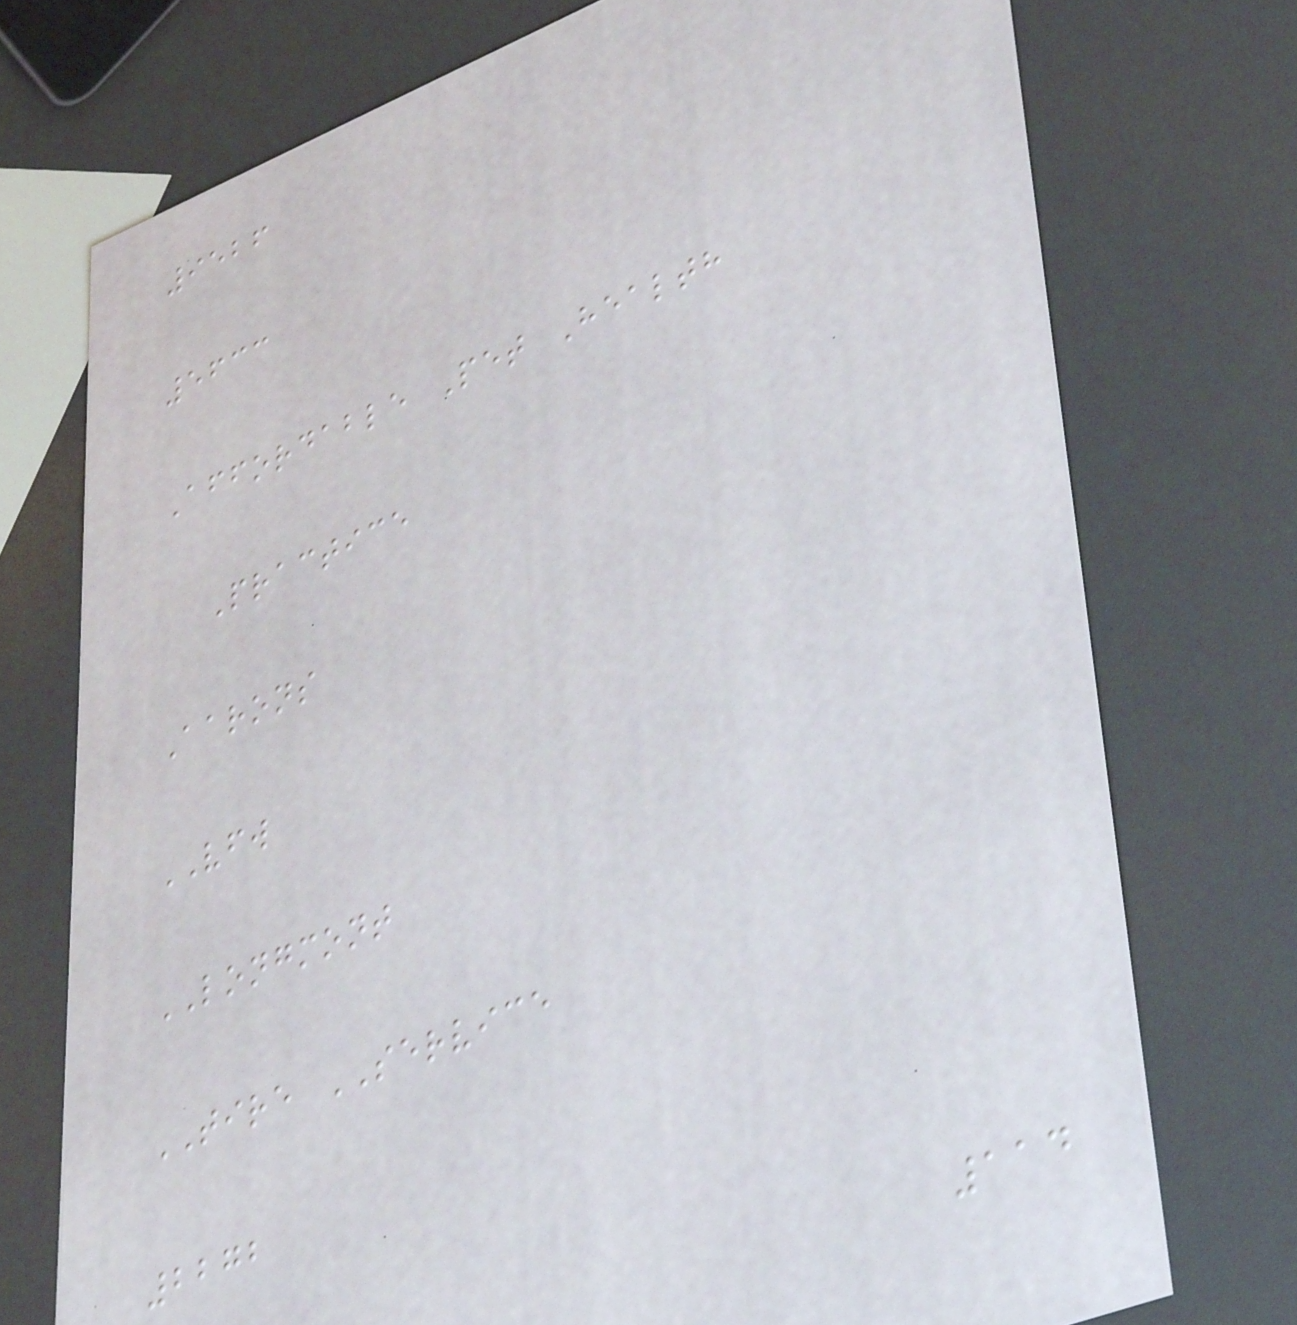9526
5633
Affordable Pet Health
Practice
Aarons
VFW
LONGMONT
TIRE SERVICE
2272
114
